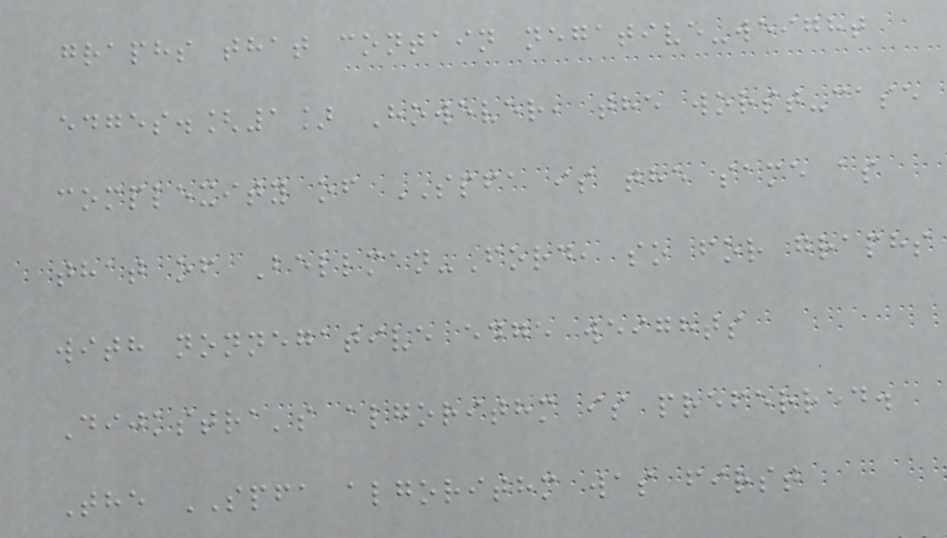graphs that contain negative-weight
edges.[1] However, the worst-case
complexity of SPFA is the same as
that of Bellman-Ford, so for graphs
with nonnegative edge weights
Dijkstra's algorithm is preferred.
The SPFA algorithm was first
